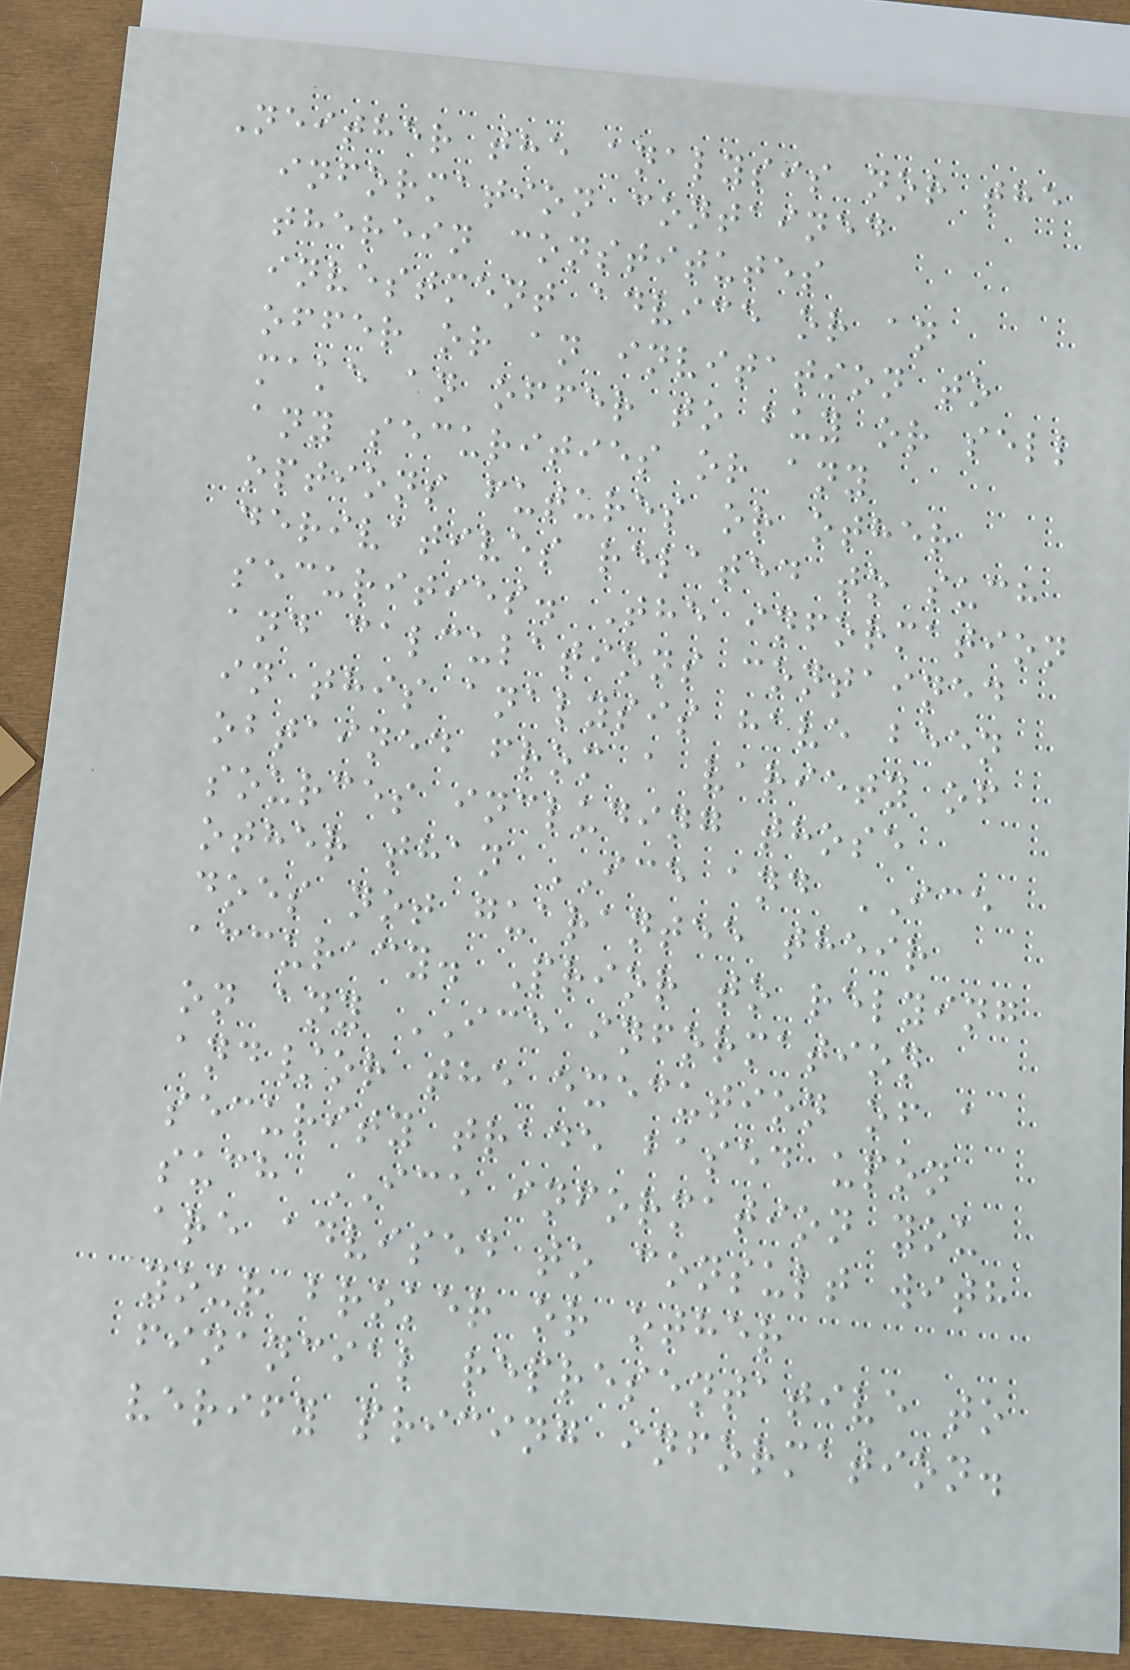Neither the analysis nor the
information contained
therein constitutes
investment advice or an
offer or an invitation to
make an offer to buy or sell
any securities or any
options futures or other
derivatives related to such
securities. The information
and calculations contained
in this analysis have been
obtained from a variety of
sources including those
other than ICE and ICE
does not guarantee their
accuracy. Prior to relying
on any ICE information
and/or the execution of a
security trade based upon
such ICE information you
are advised to consult with
your broker or other
financial representative to
verify pricing information.
